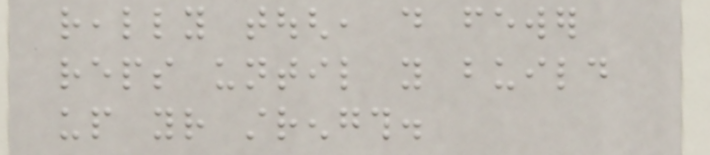really tough, do fewer
reps until you build
up your strength.
